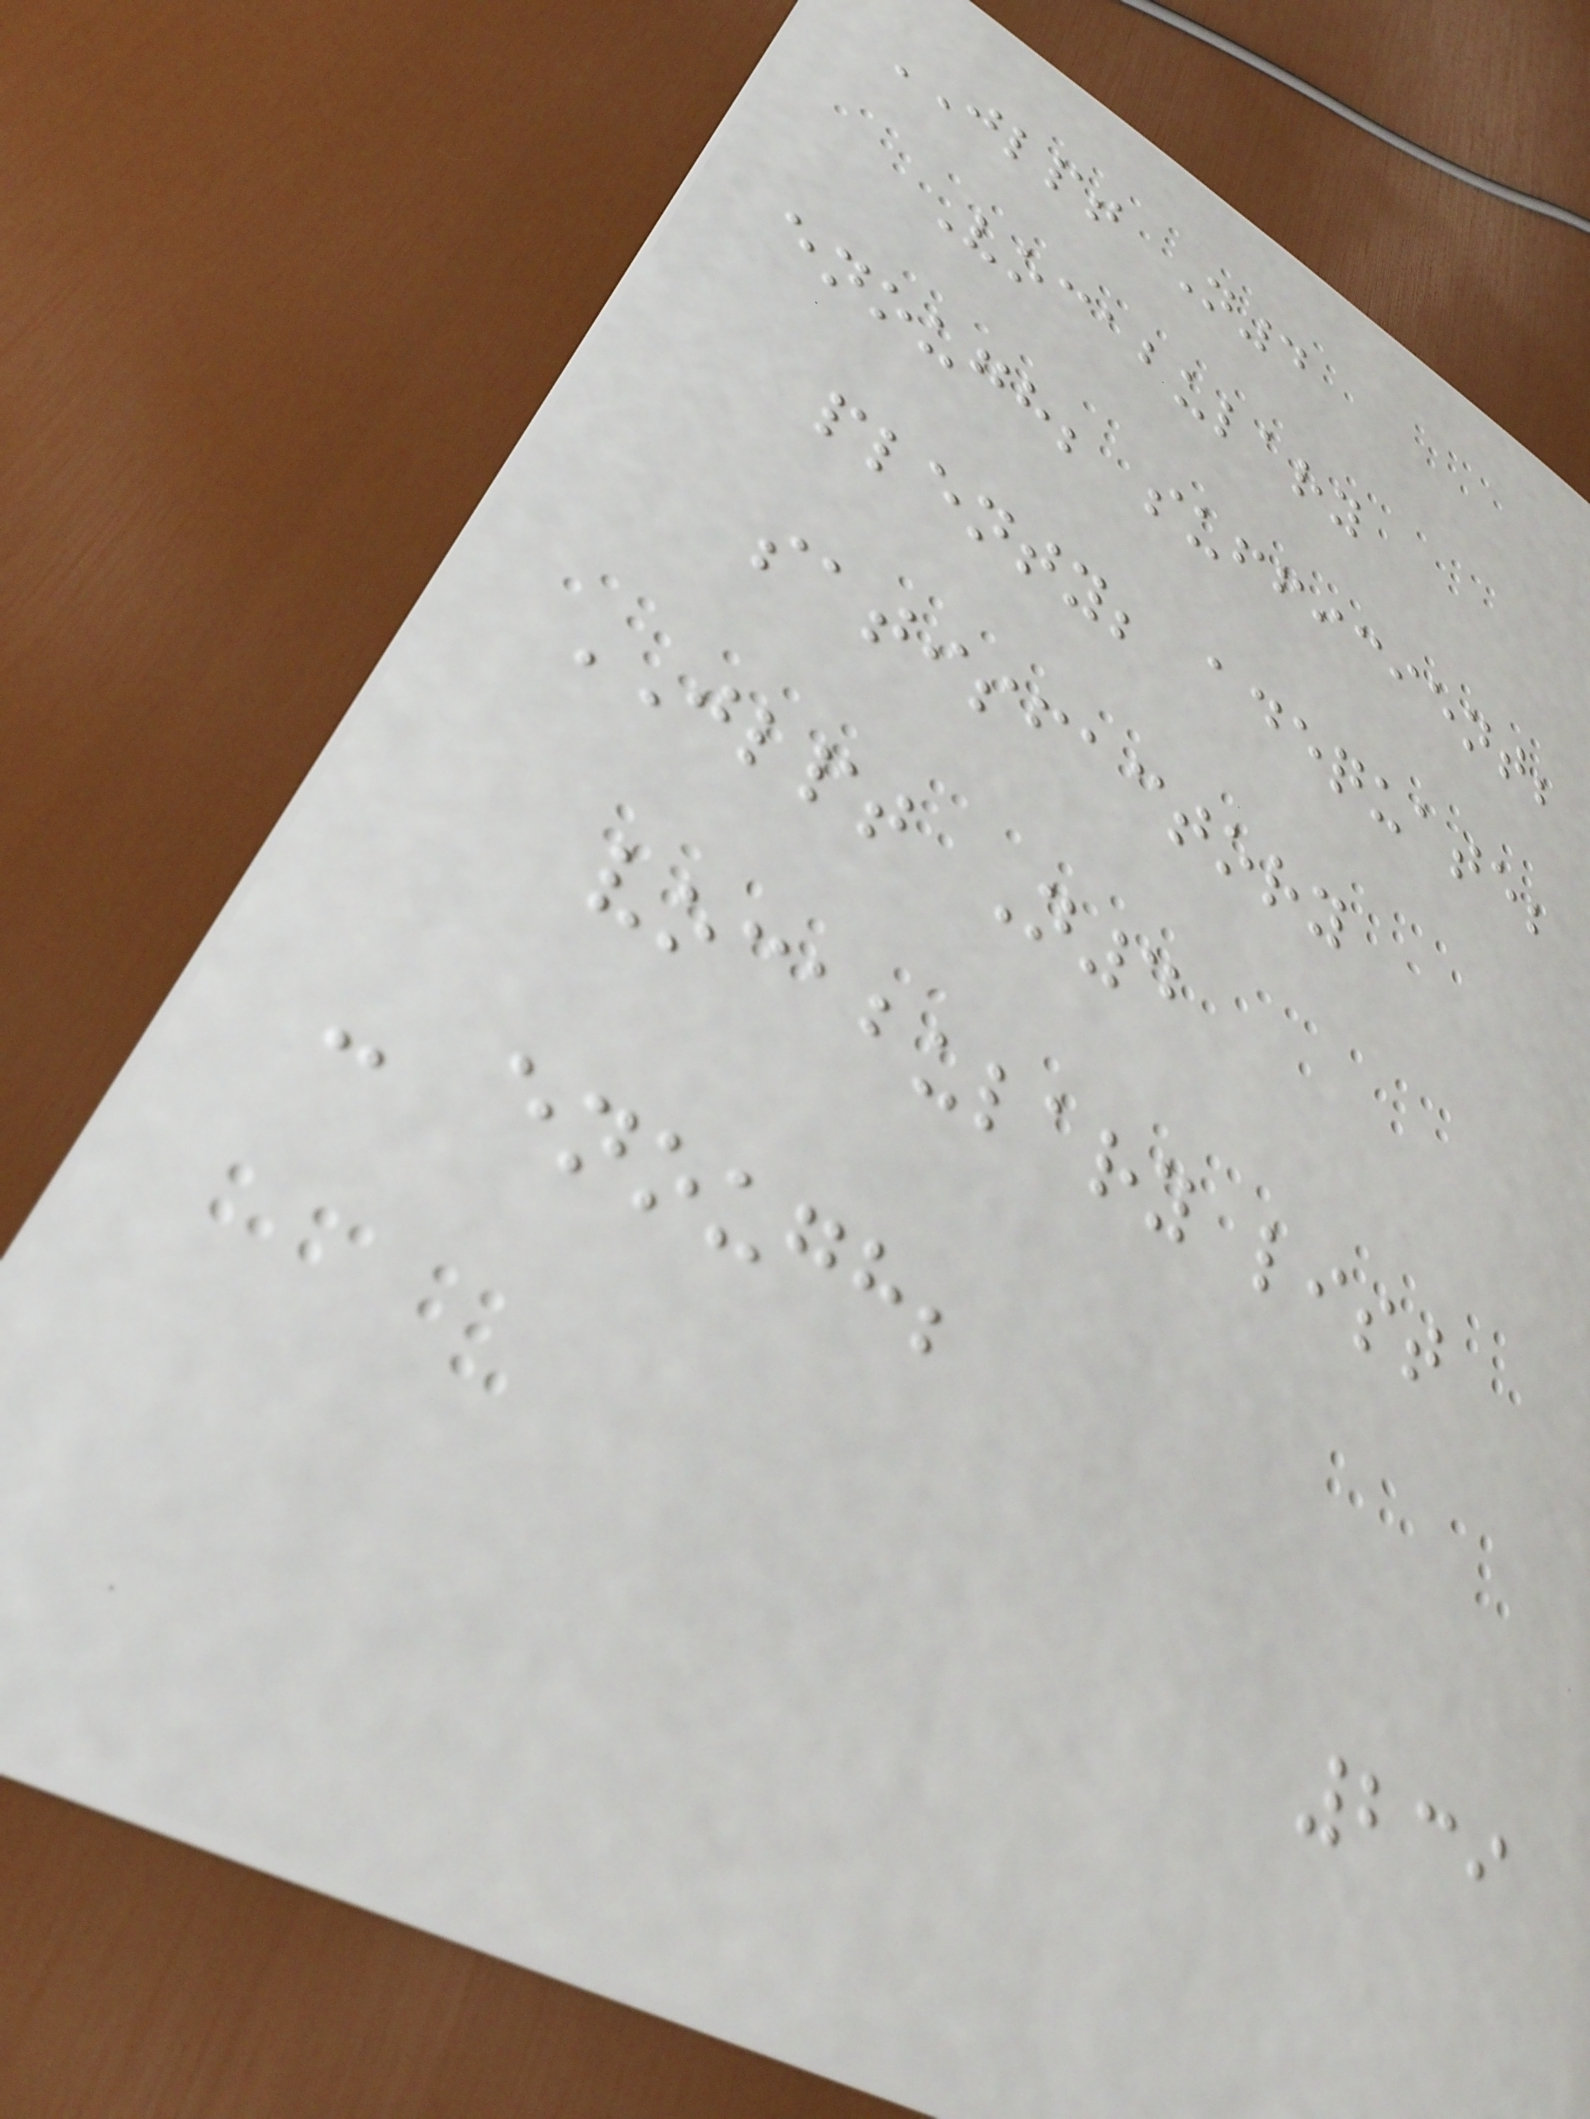JLPT N4
Vocabulary
enough; sufficient;
plenty; adequate;
satisfactory
JLPT N4
vocabulary list
- enough;
239
